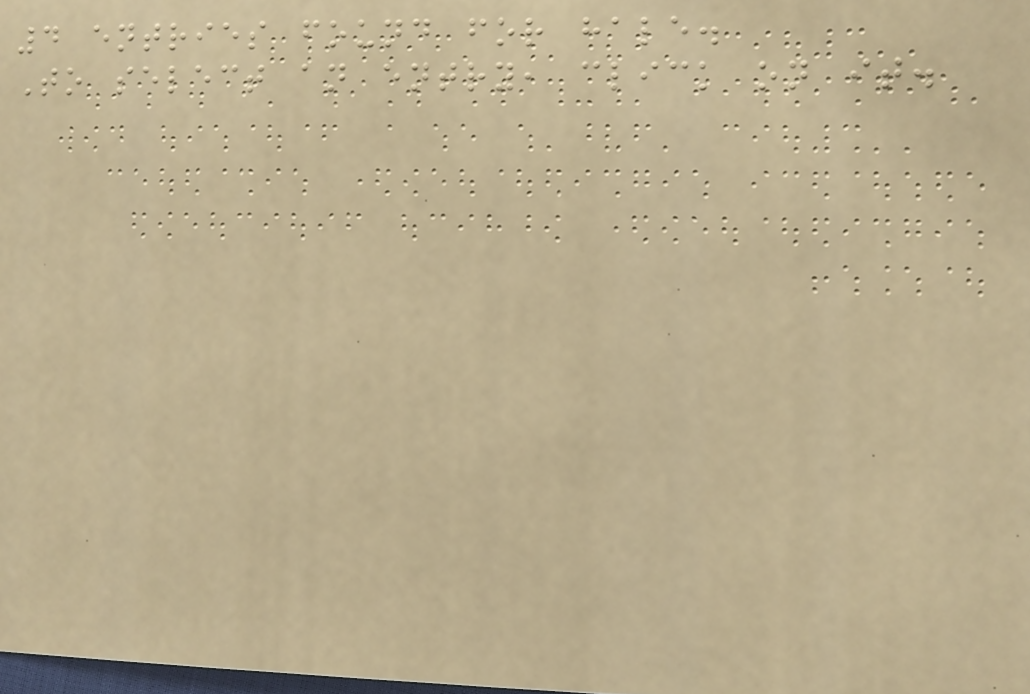4 entries found for hale.
To select an entry, click on it.
